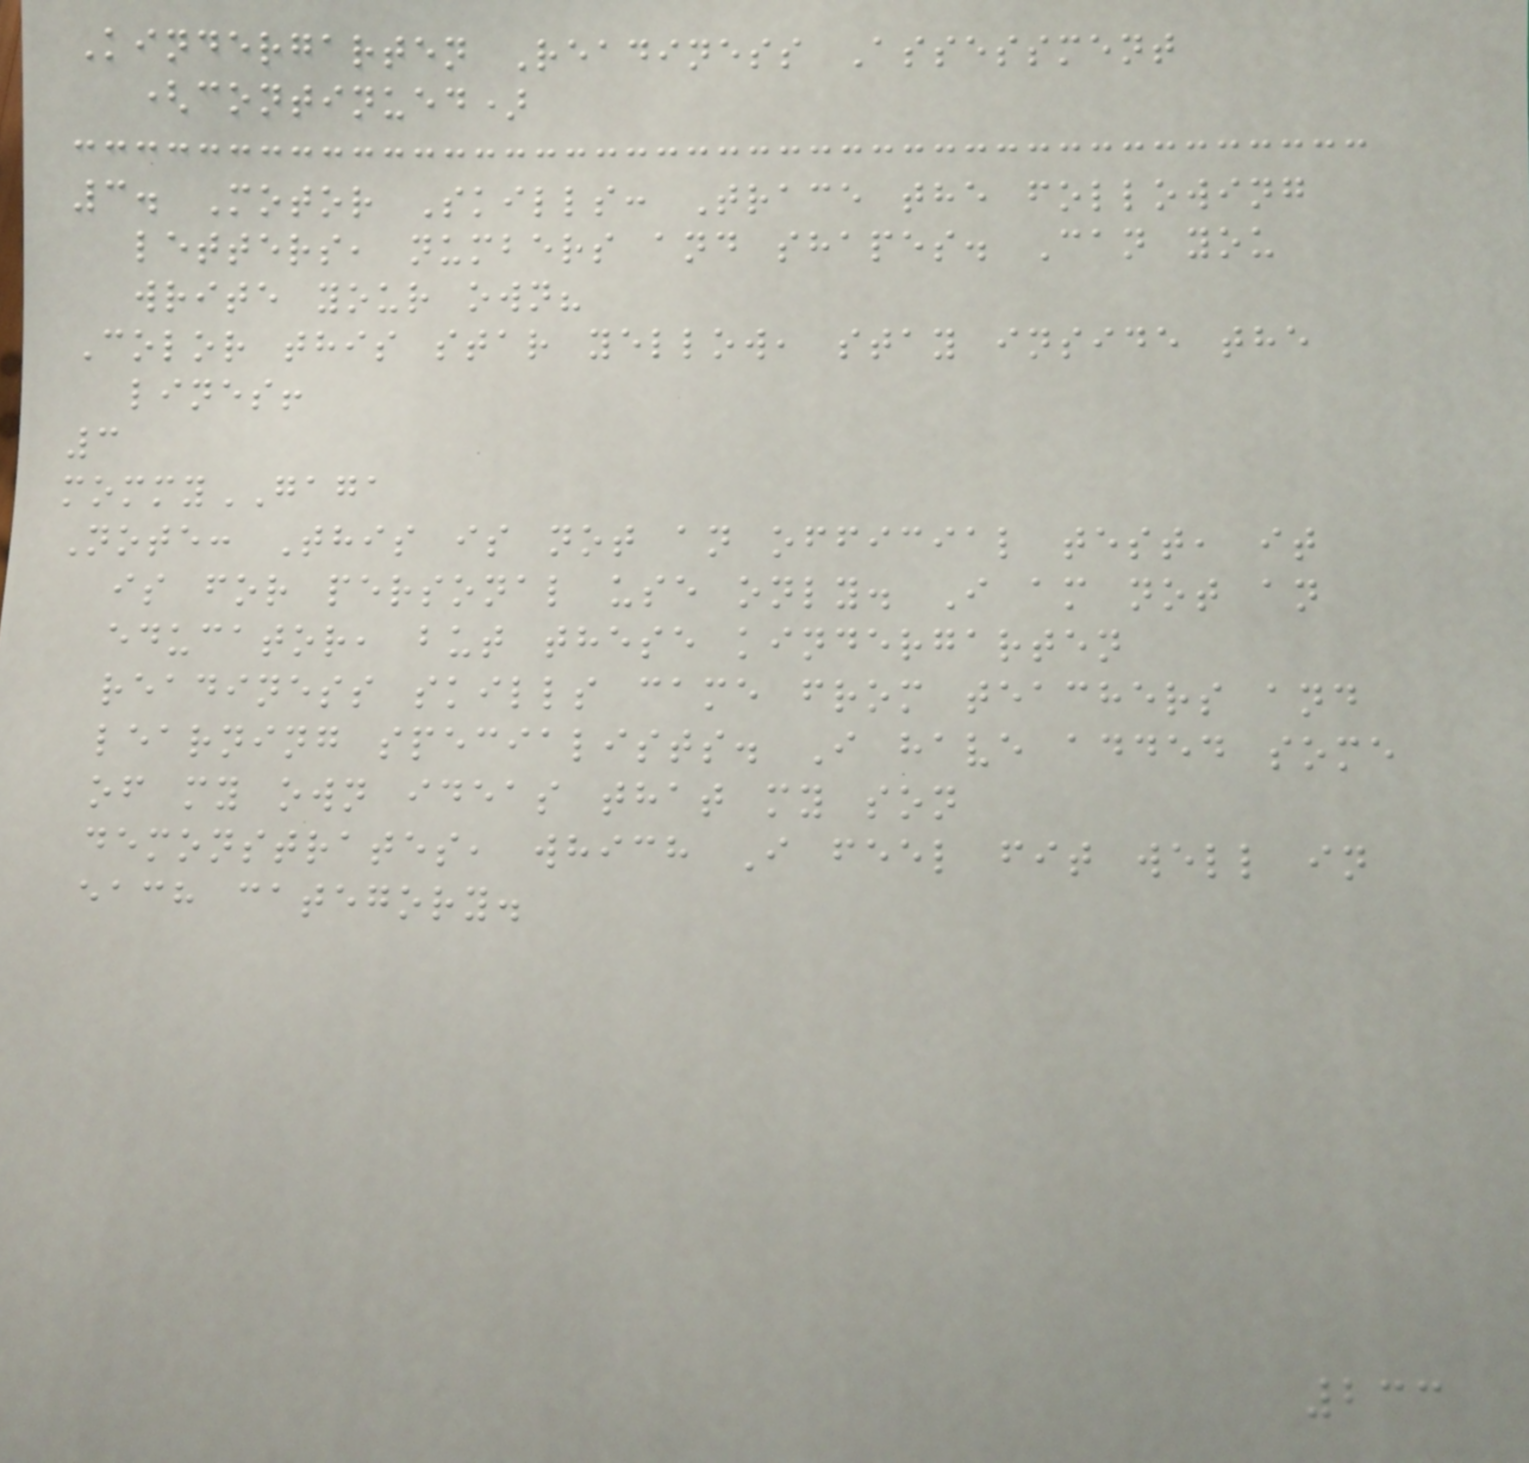Kindergarten Readiness Assessment
(continued)
3. Motor Skills: Trace the following
letters, numbers and shapes. Can you
write your own?
Color this star yellow, stay inside the
lines!
3
mommyGAGA
Note: This is not an official test, it
is for personal use only. I am not an
educator, but these kindergarten
readiness skills came from teachers and
learning specialists. I have added some
of my own ideas that my son
demonstrates, which I feel fit well in
each category.
233
